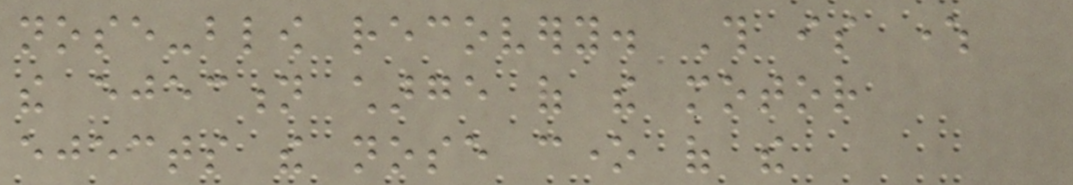nose-blow recovery. This is where
the ejection charge of the motor
ejects the nose cone of the
